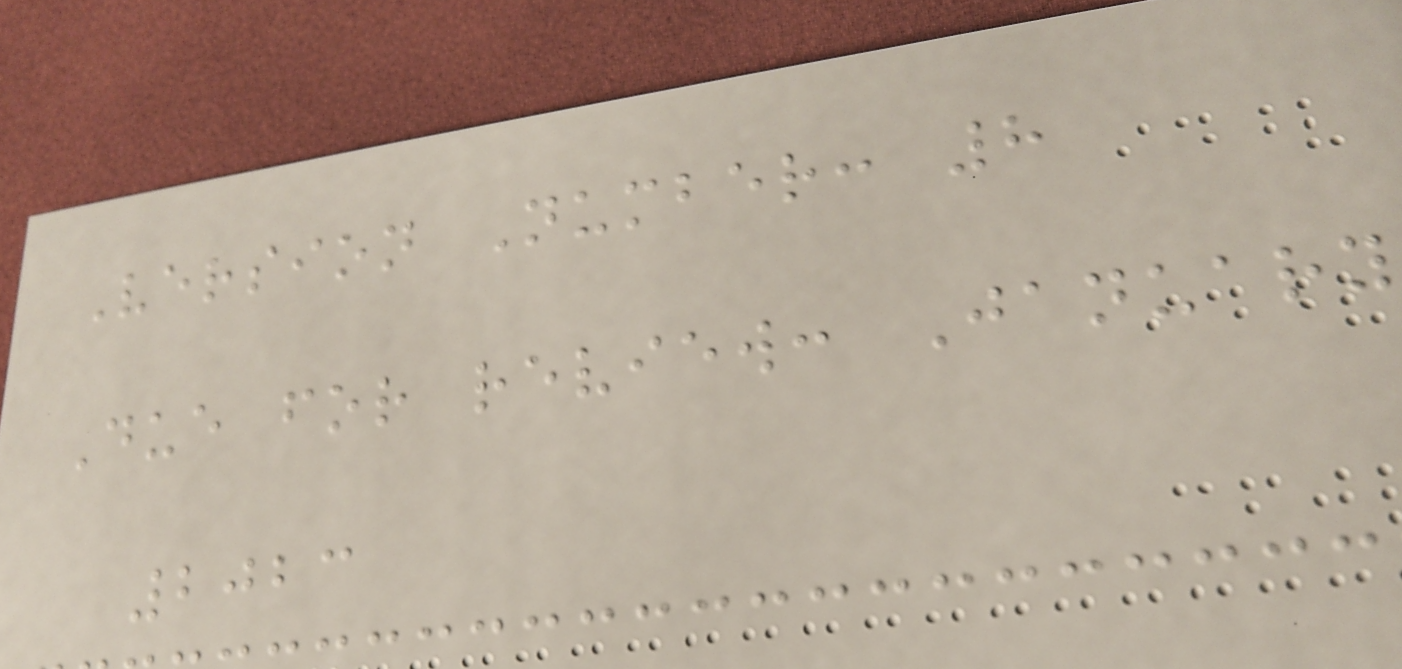Version Number: 8
Due for review: January
2023
